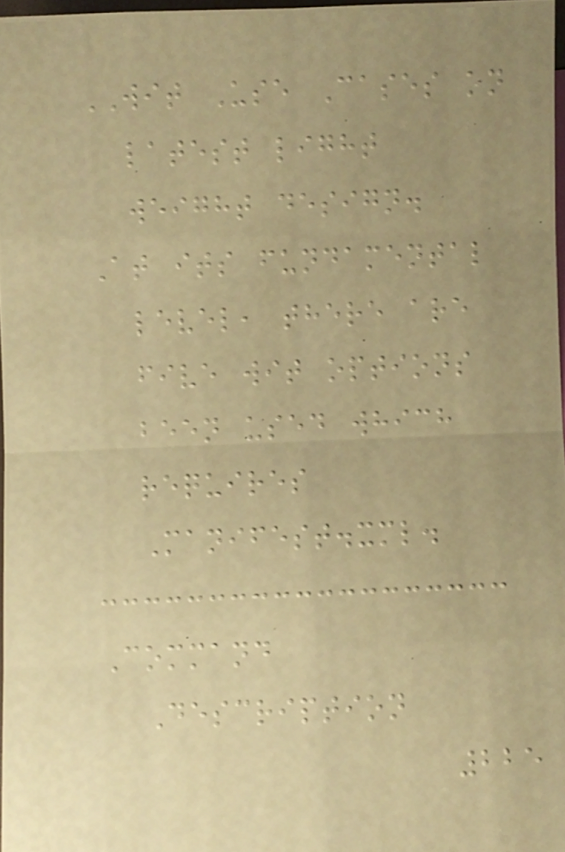WIT Use Cases on
latest light
weight design.
At its fundamental
level, there are
five wit options
been used which
requires
Manifest.xml.
Command
Description
225
